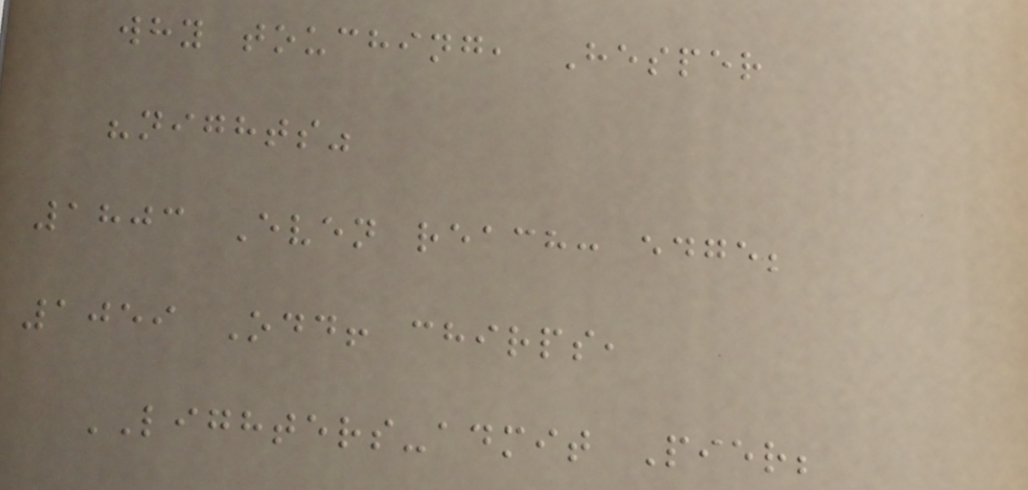why touching, Hesper
"nights"
1803 Even reach: edge;
1059 Odd! chirps,
LIGHTERS-admit Pier;
